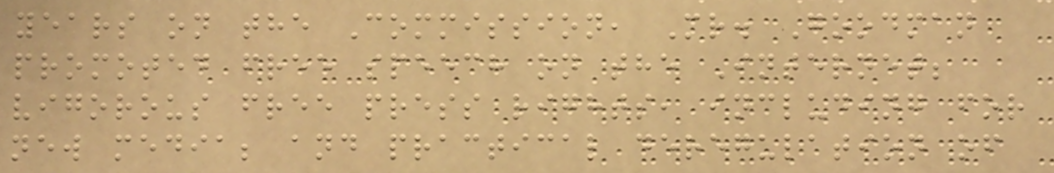years on the Commission, Mr. Goodman
promoted free speech on the Internet;
vigorous free press rights, including for
new media; and practical deregulation of
